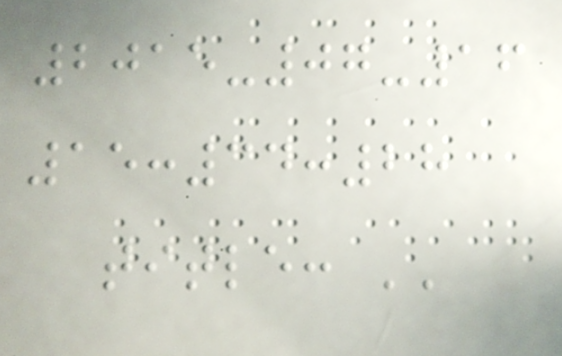2015-07-16
15:34:28
title: ''
